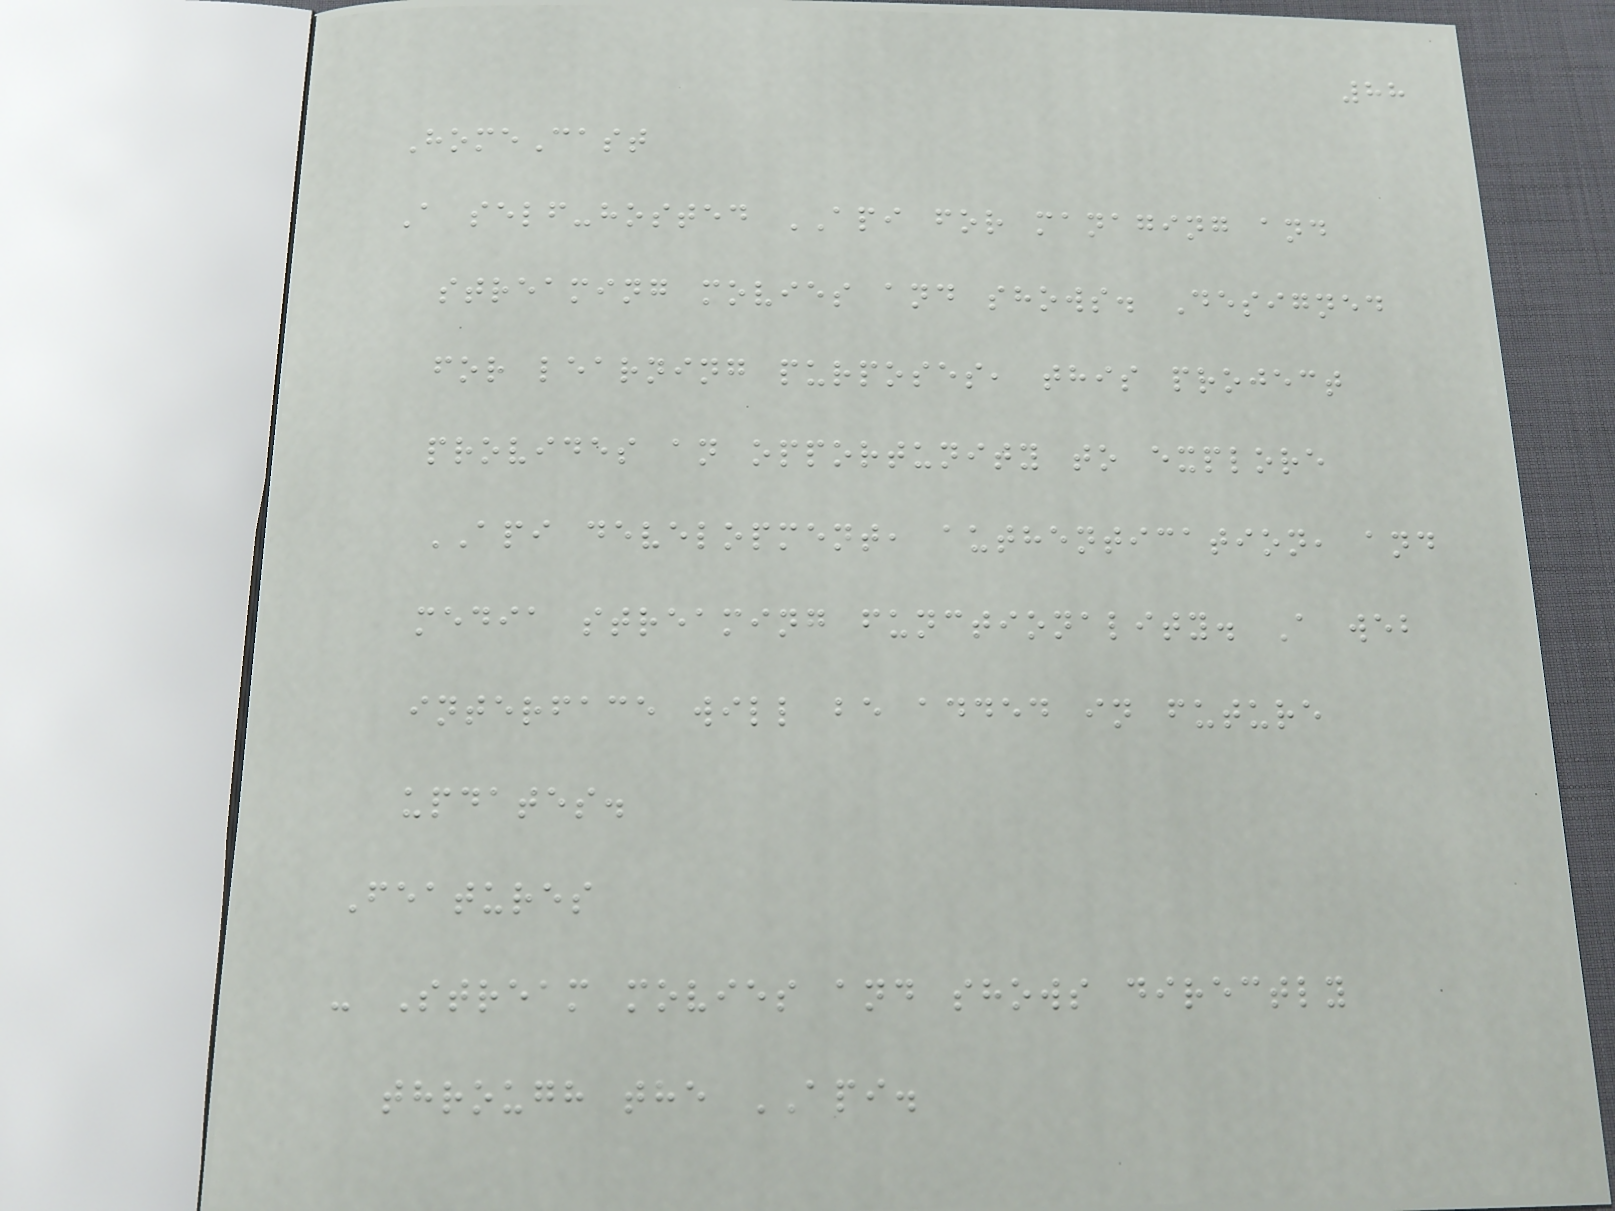88
HomeCast
A self-hosted API for managing and
streaming movies and shows. Designed
for learning purposes, this project
provides an opportunity to explore
API development, authentication, and
media streaming functionality. A web
interface will be added in future
updates.
Features
- Stream movies and shows directly
through the API.
